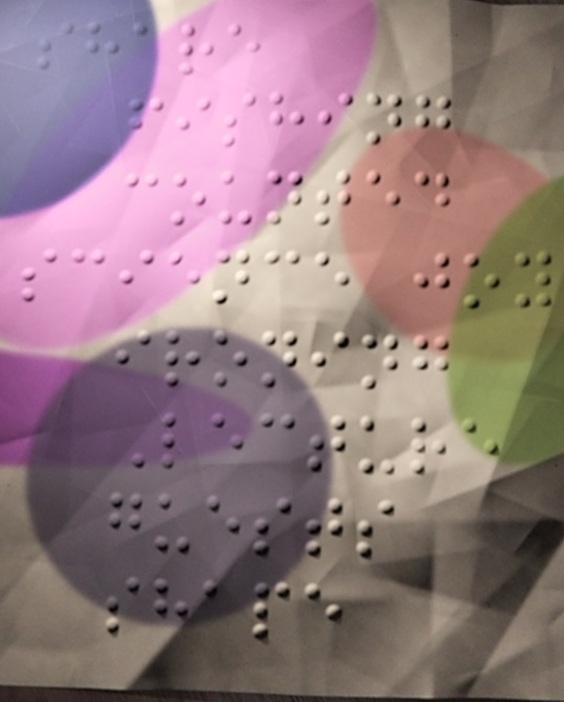share
fishing
counted
science joy
ironing
Lecture
guests
shape
